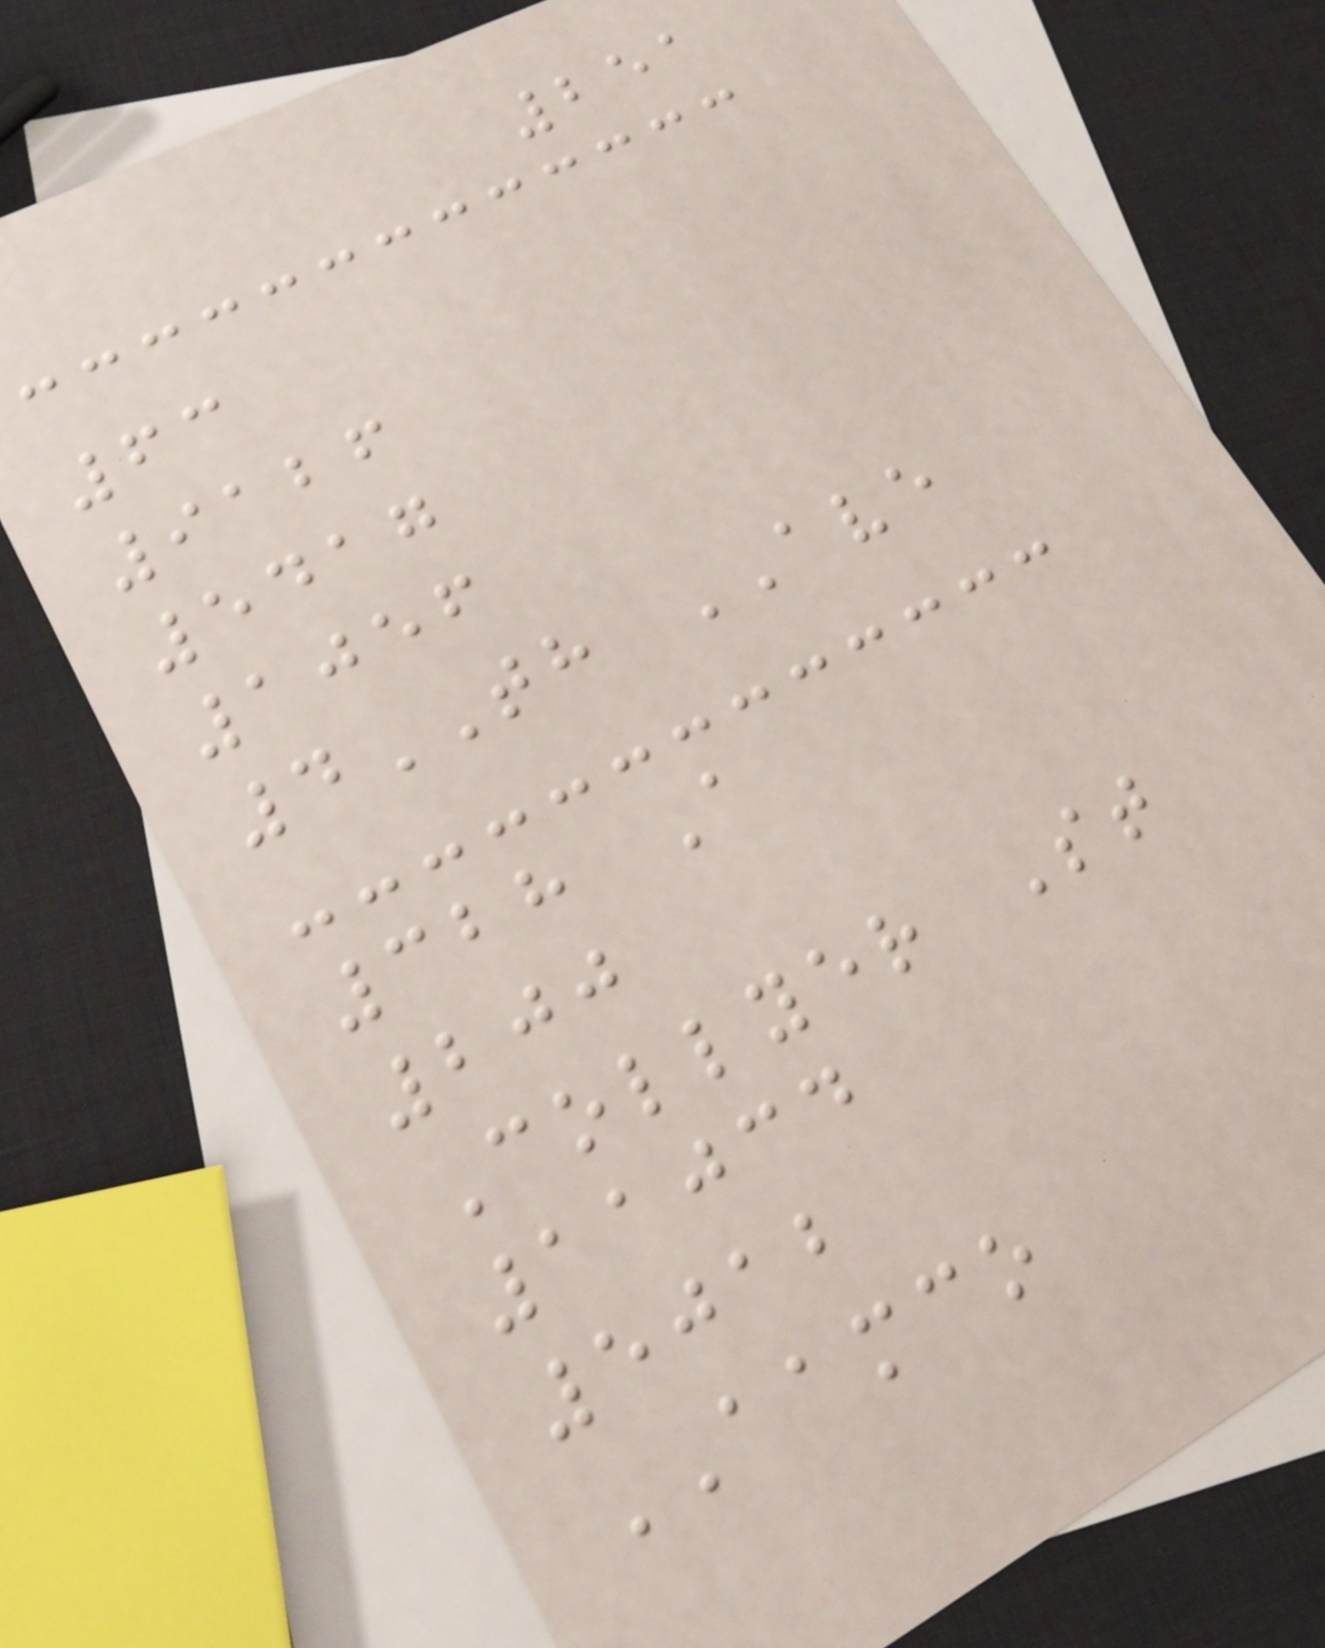251
63
9126
5417
1056
4TH AVE
328 A
200
Collyer St
11034
5012
AAMCO
